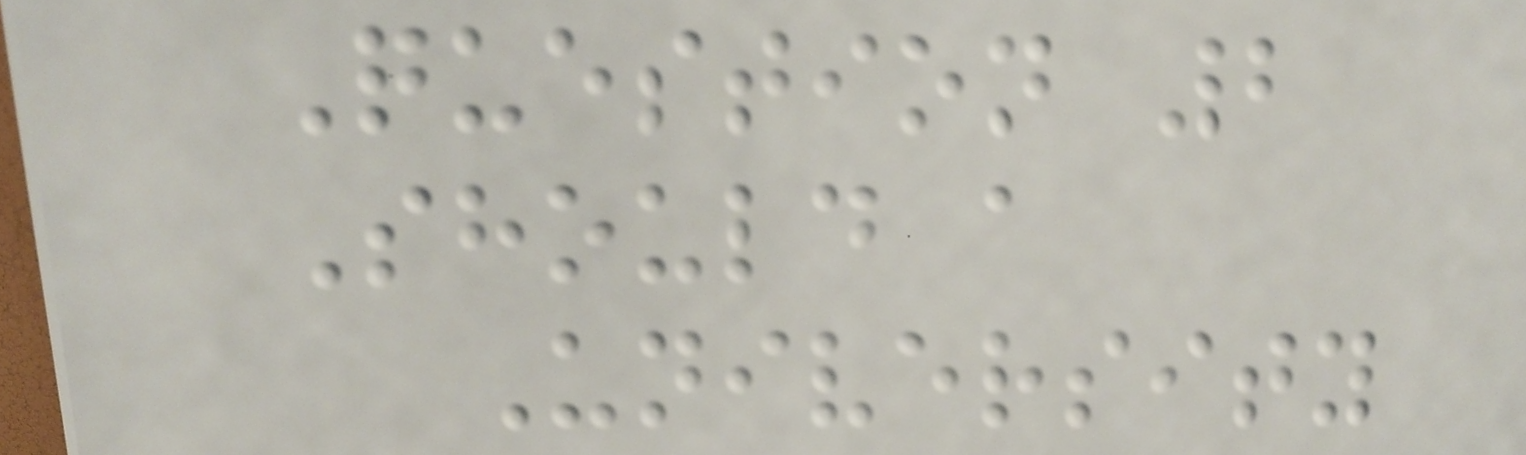Question 2
Should a
University
